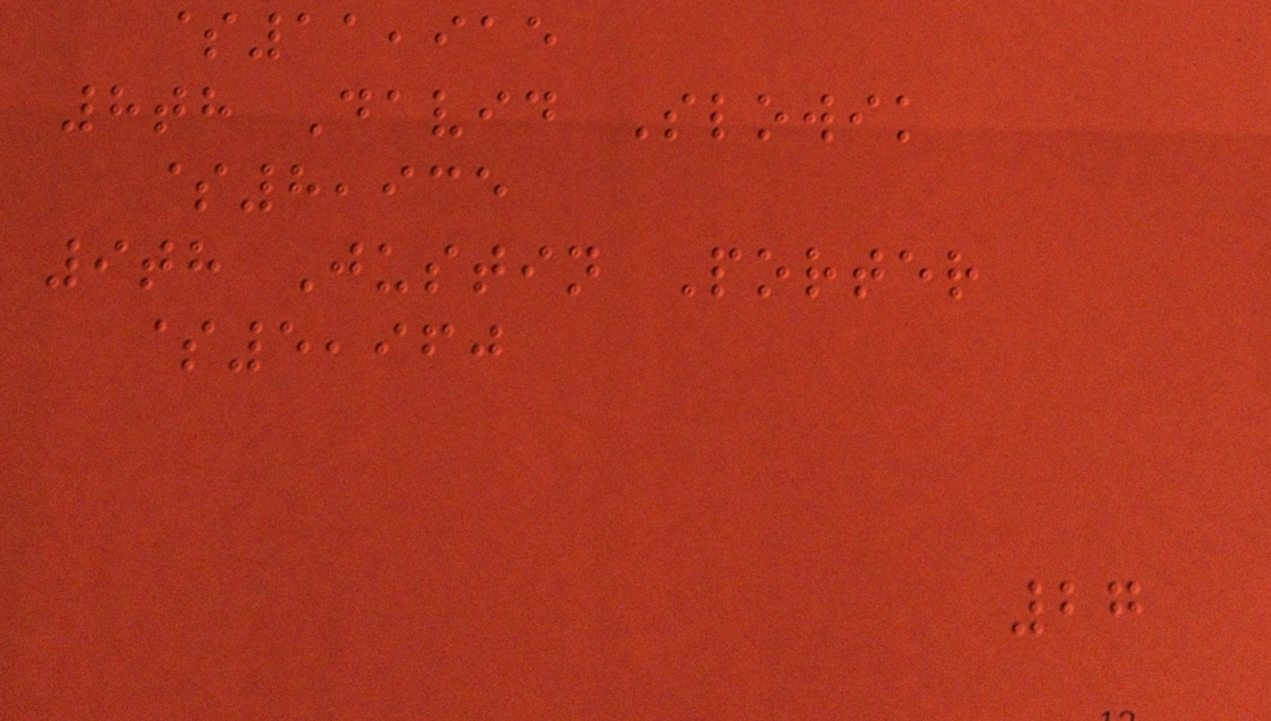$11,915
8th David Slowik
$8,935
9th Justin Porter
$5,960
27
